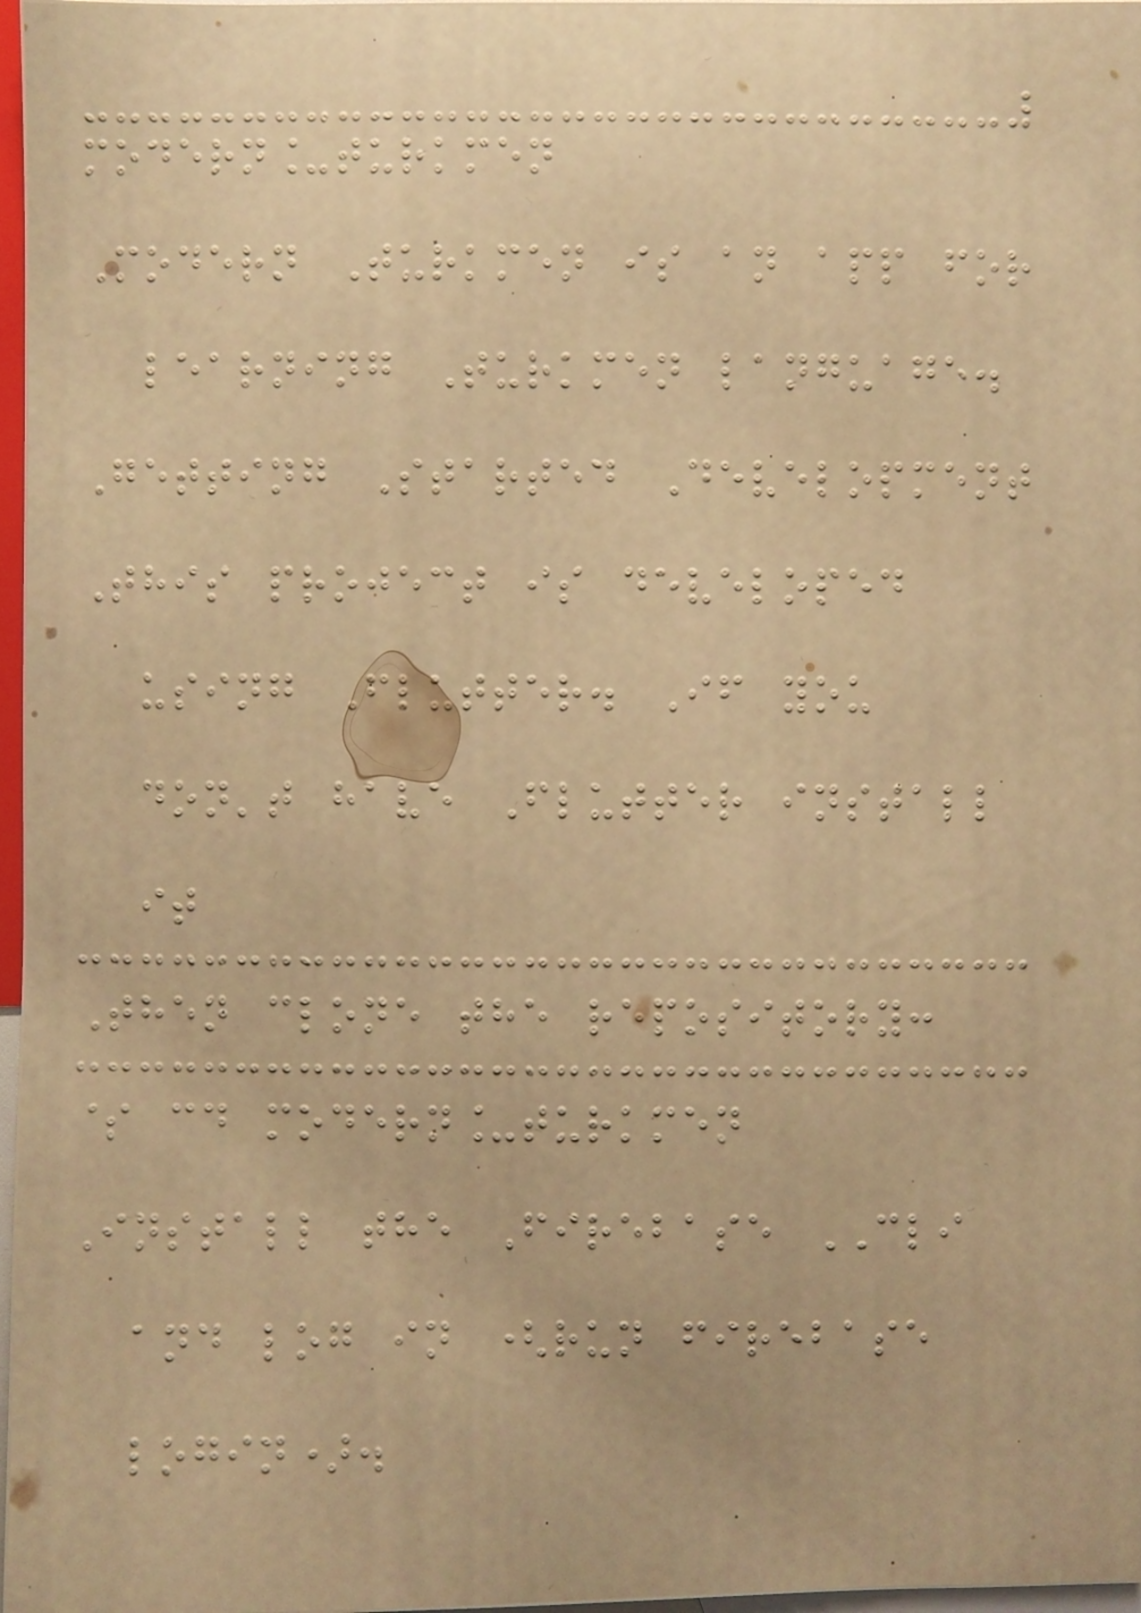modern_turkmen
Modern Turkmen is an app for
learning Turkmen language.
Getting Started Development
This project is developed
using Flutter. If you
don't have Flutter install
it
Then clone the repository:
$ cd modern_turkmen
Install the Firebase CLI
and log in (run firebase
login).
